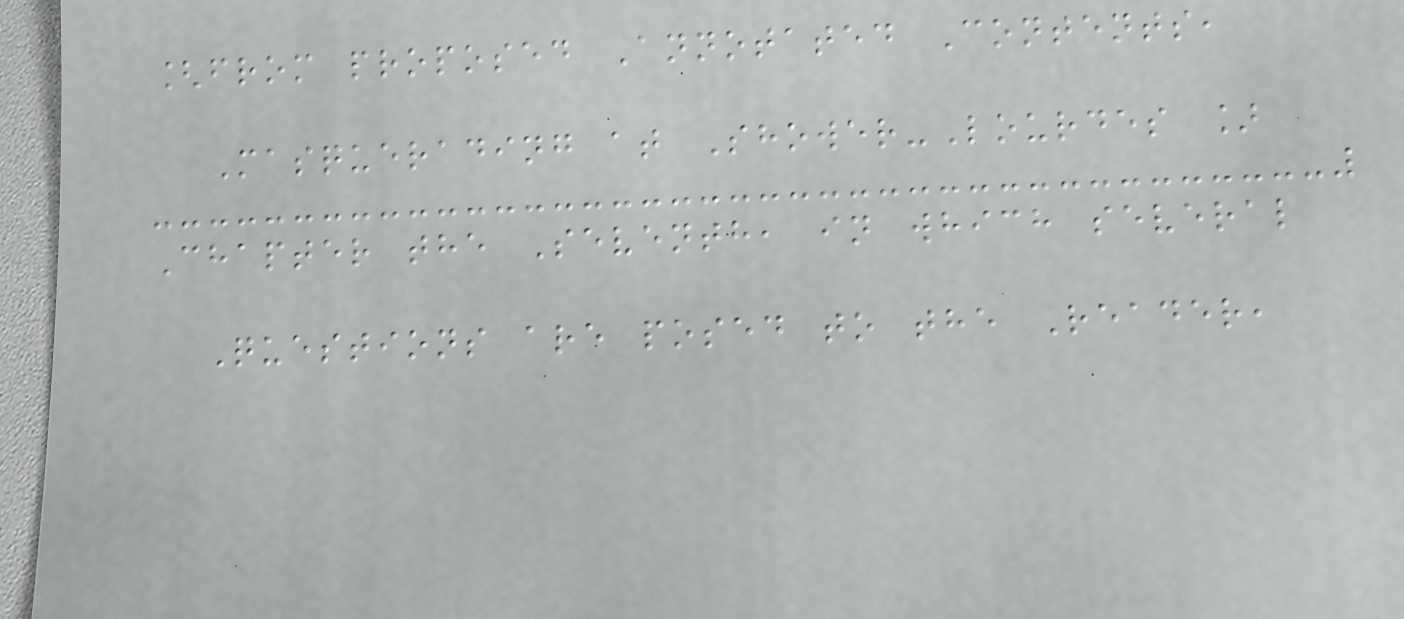[from proposed Annotated Contents,
Masquerading at Shower-Lourdes ]
Chapter the Seventh, in which several
Questions are posed to the Reader,
